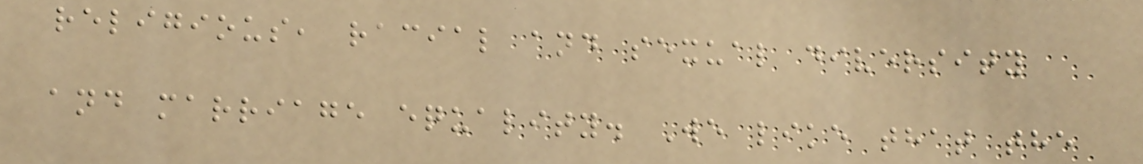religious, racial and sexual diversity
and marriage equality. We like that the
